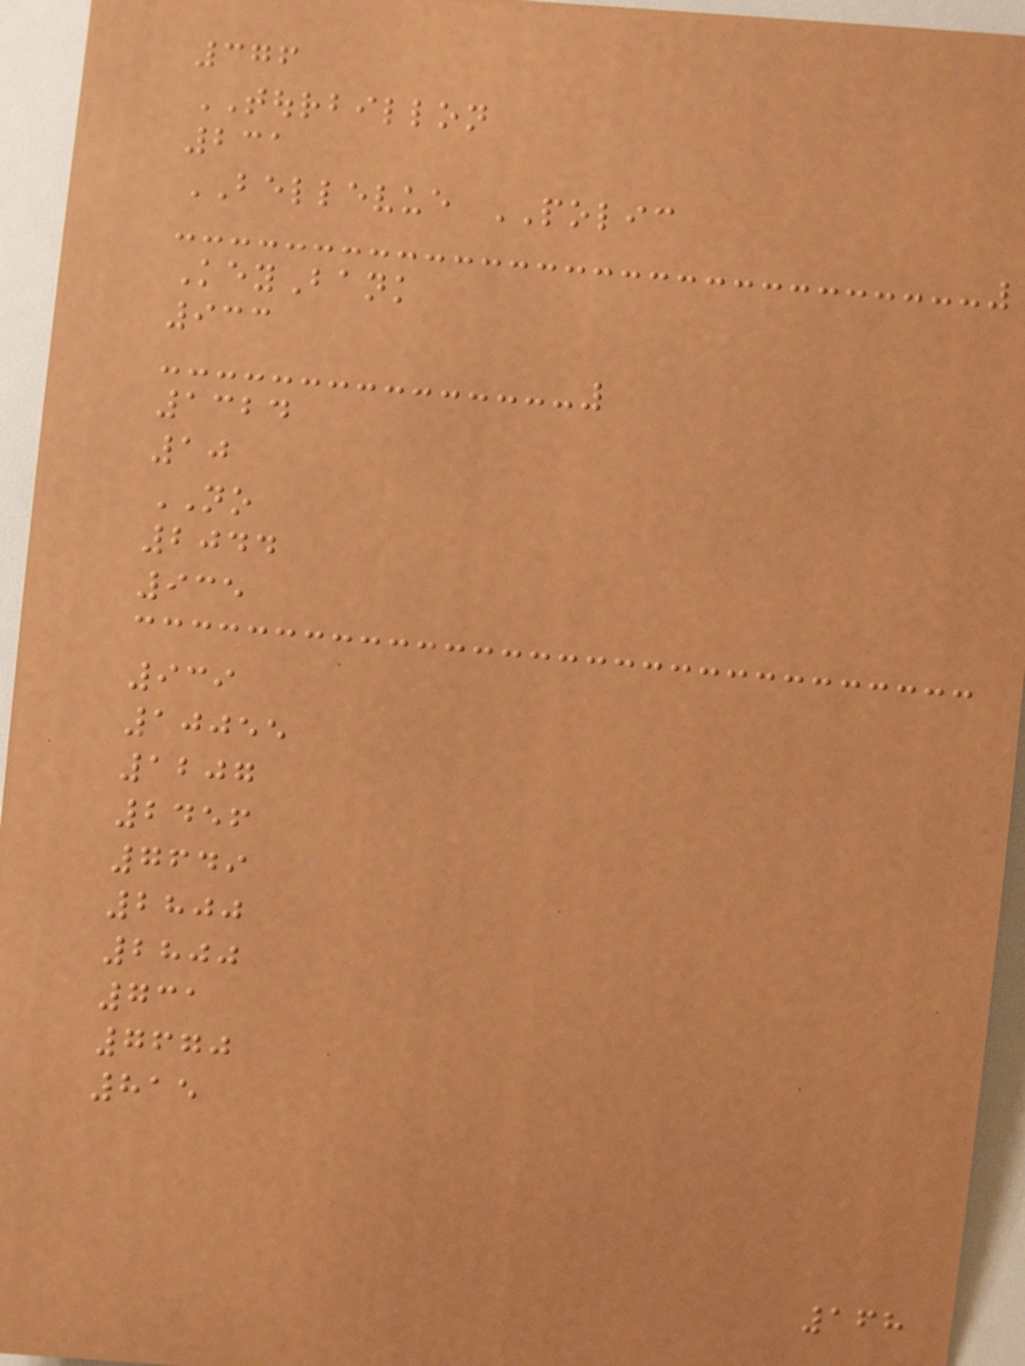376
TOURBILLON
231
BELLEVUE POLIC
KeyBank
933
1324
10
NO
2044
935
939
10055
1207
2456
7649
2800
2800
731
7670
815
168
